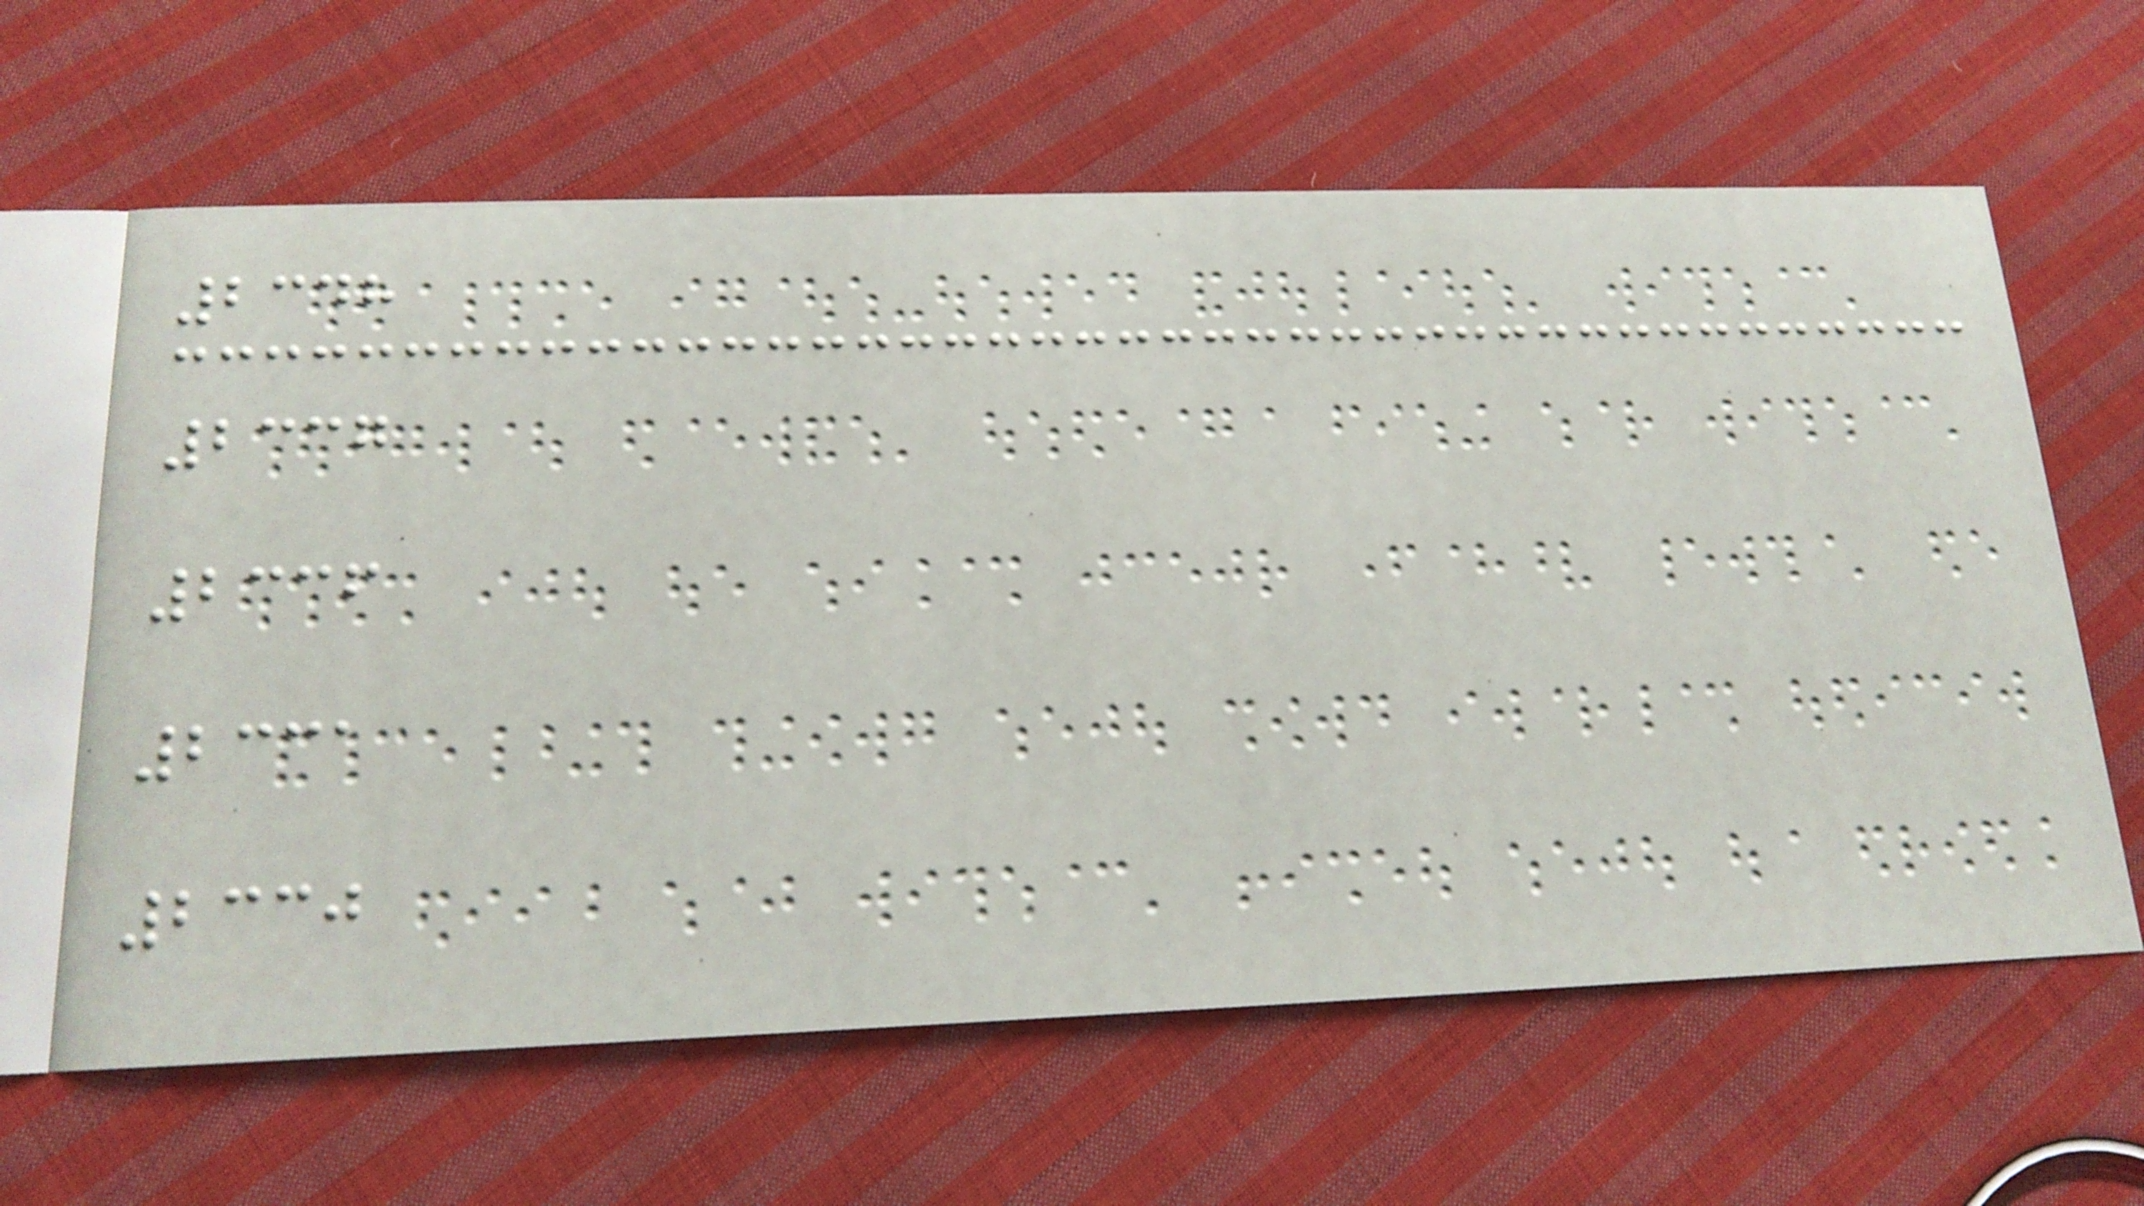2348
2337
2336
2331
2330
